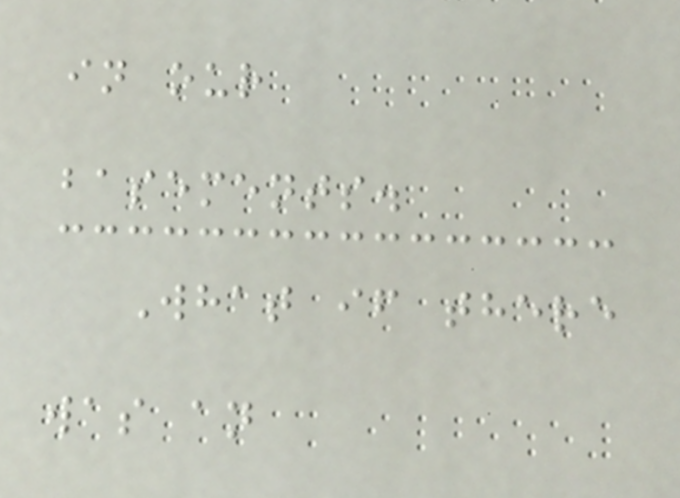in our
basements.
What if there
was an
